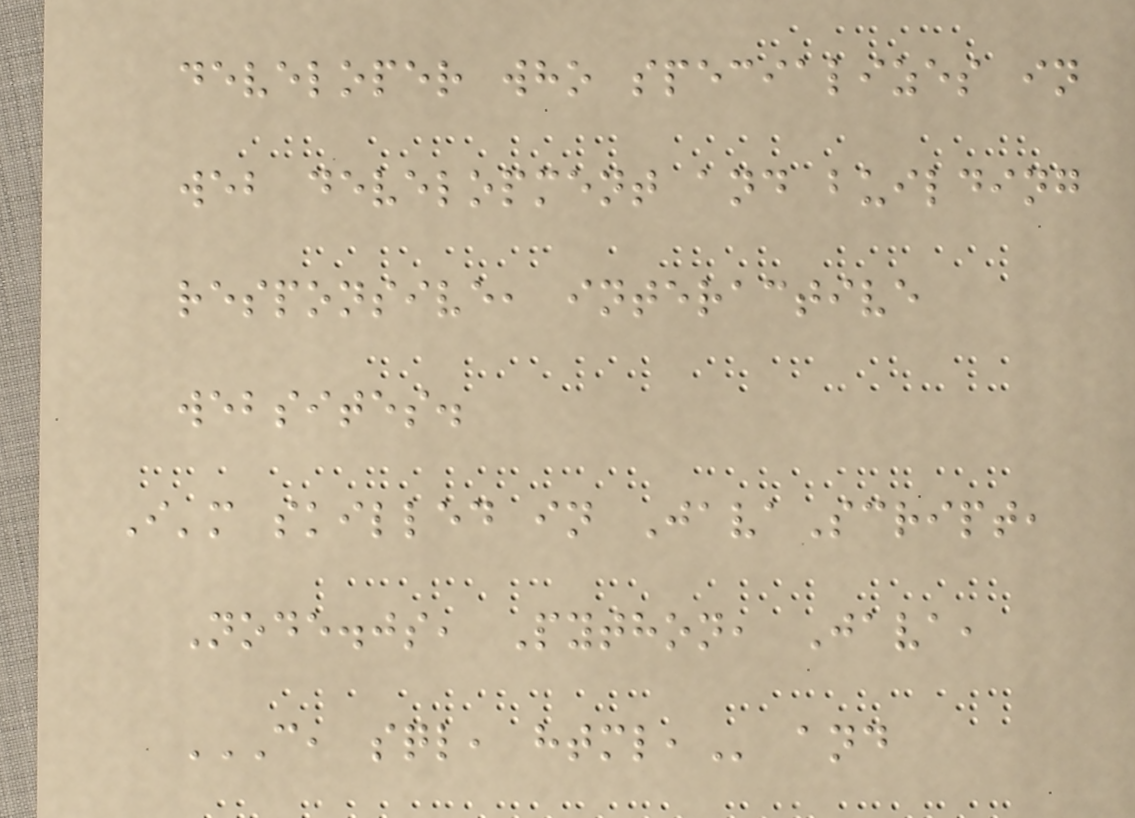developer who specializes in
web development and building
responsive, interactive
websites.
I'm skilled in JavaScript,
Node.js, Python, Java,
C, SQL, HTML, and
